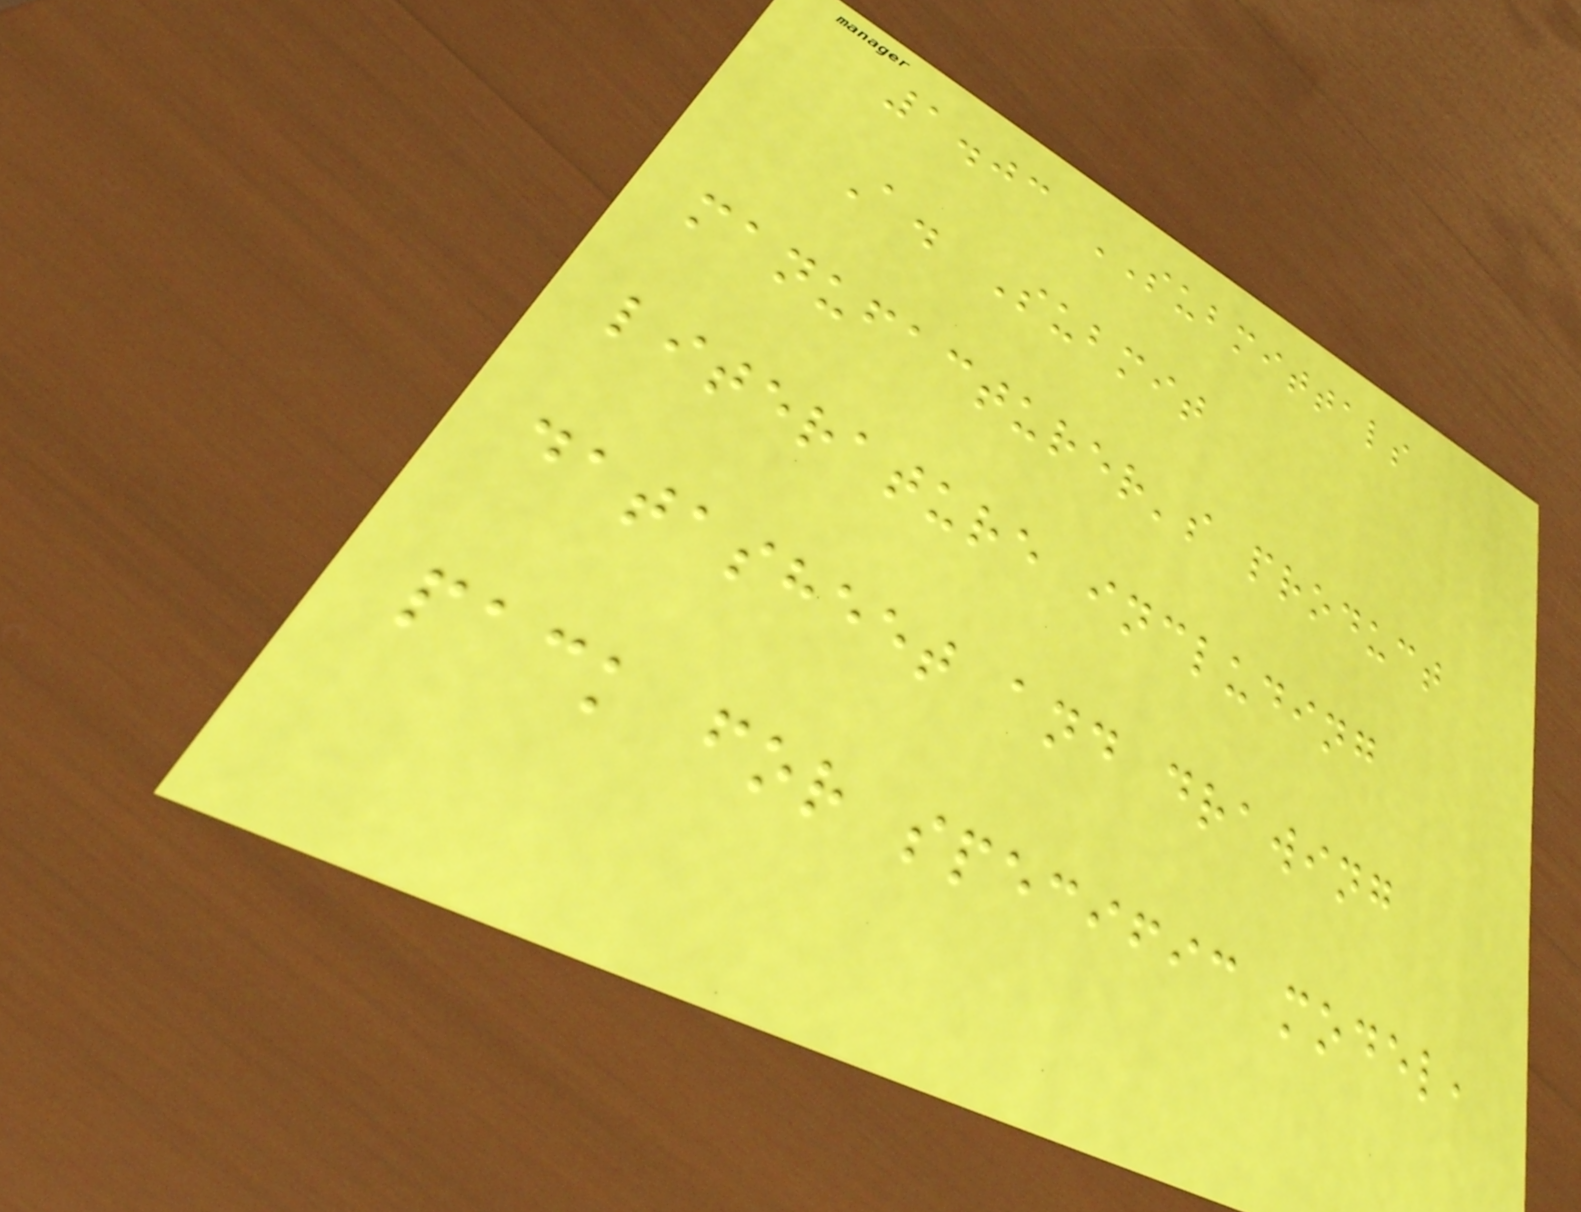1.03 SUBMITTALS
A. Submit
manufacturer's product
literature including
datasheet and drawing
pack for specific model,
